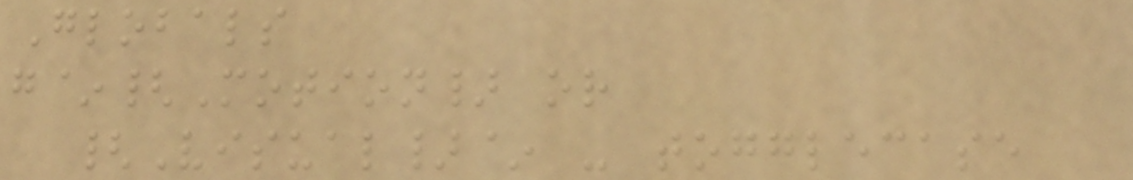Globals
g~{Motion} or
{Visual}~ - togglecase
